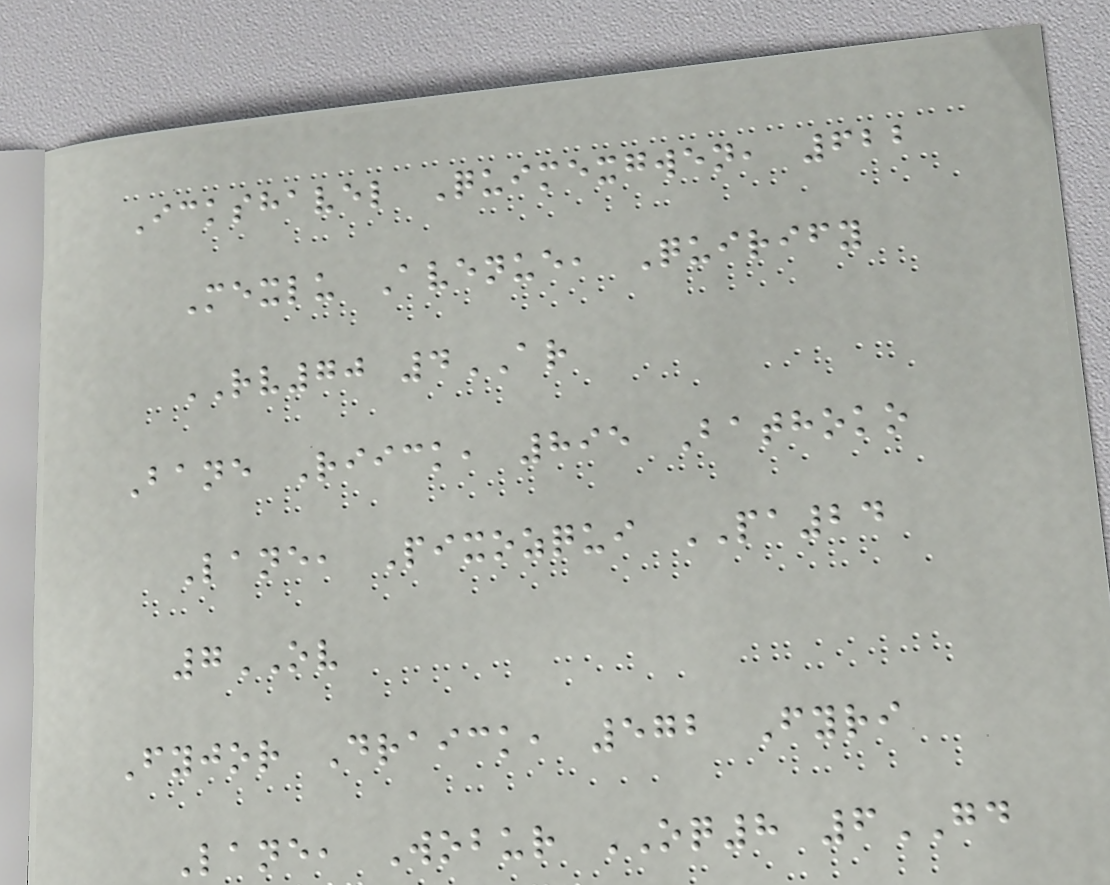Ickshavel Quimexgwen, 622
Mexlu Avenue, Quirify
RV70 4AR
Bane Riick, 895 Bathoko
Lane, Pixozqui PA24
7OV
Fyjor Draick, 572 Fyri
Lane, Wobur OQ8 6GD
